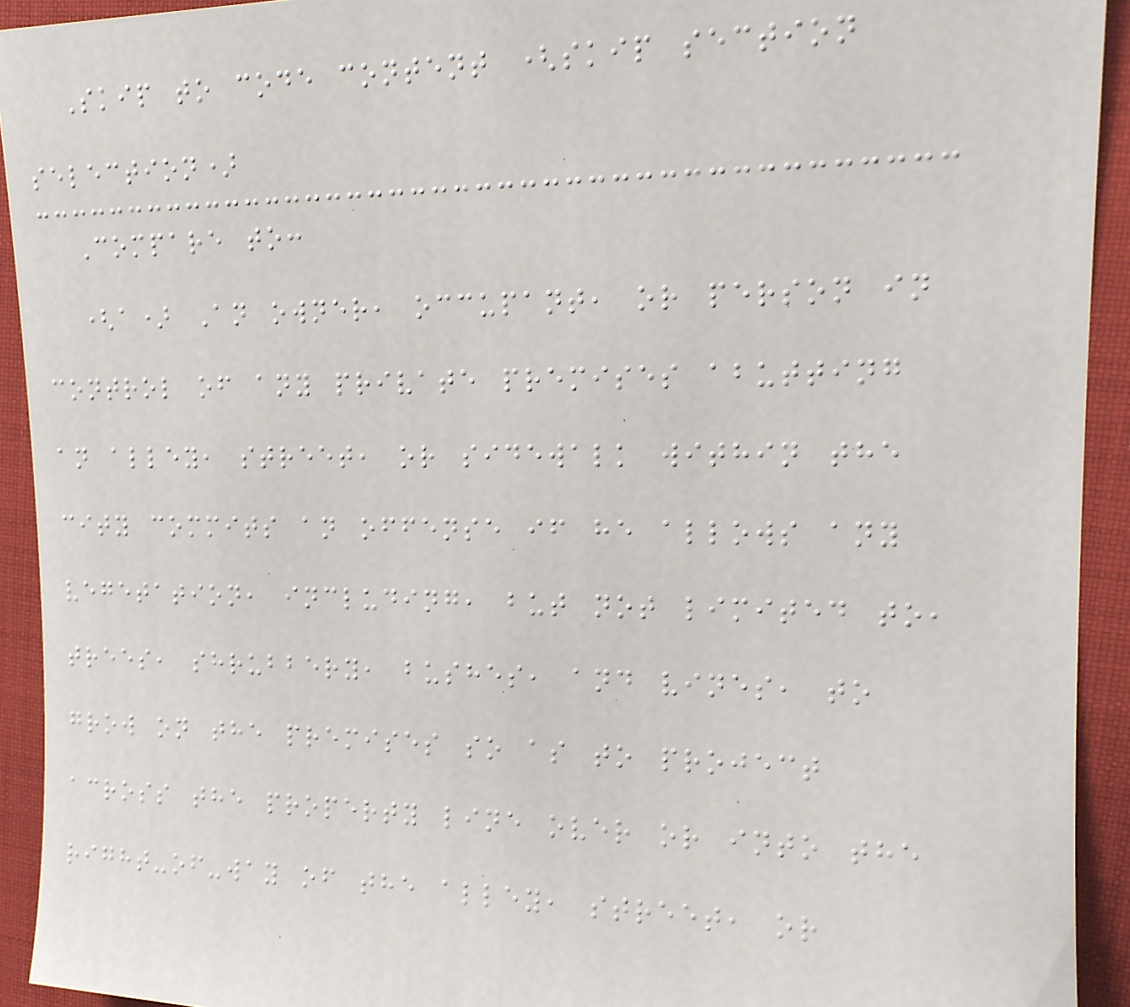Skip to code content (skip section
selection)
Compare to:
(a) An owner, occupant, or person in
control of any private premises abutting
an alley, street, or sidewalk within the
city commits an offense if he allows any
vegetation, including, but not limited to,
trees, shrubbery, bushes, and vines, to
grow on the premises so as to project
across the property line over or into the
right-of-way of the alley, street, or
